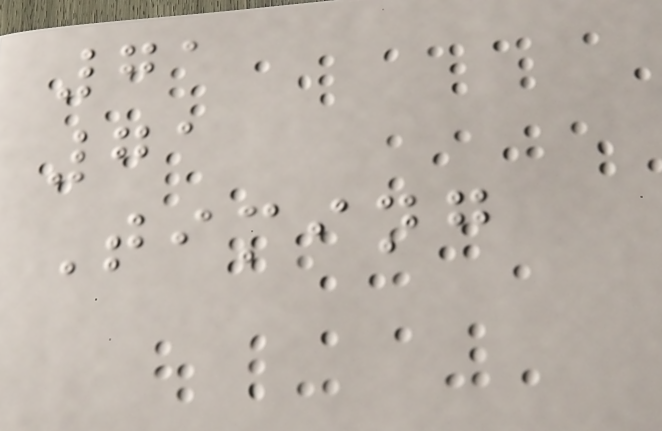71
71
Timing
